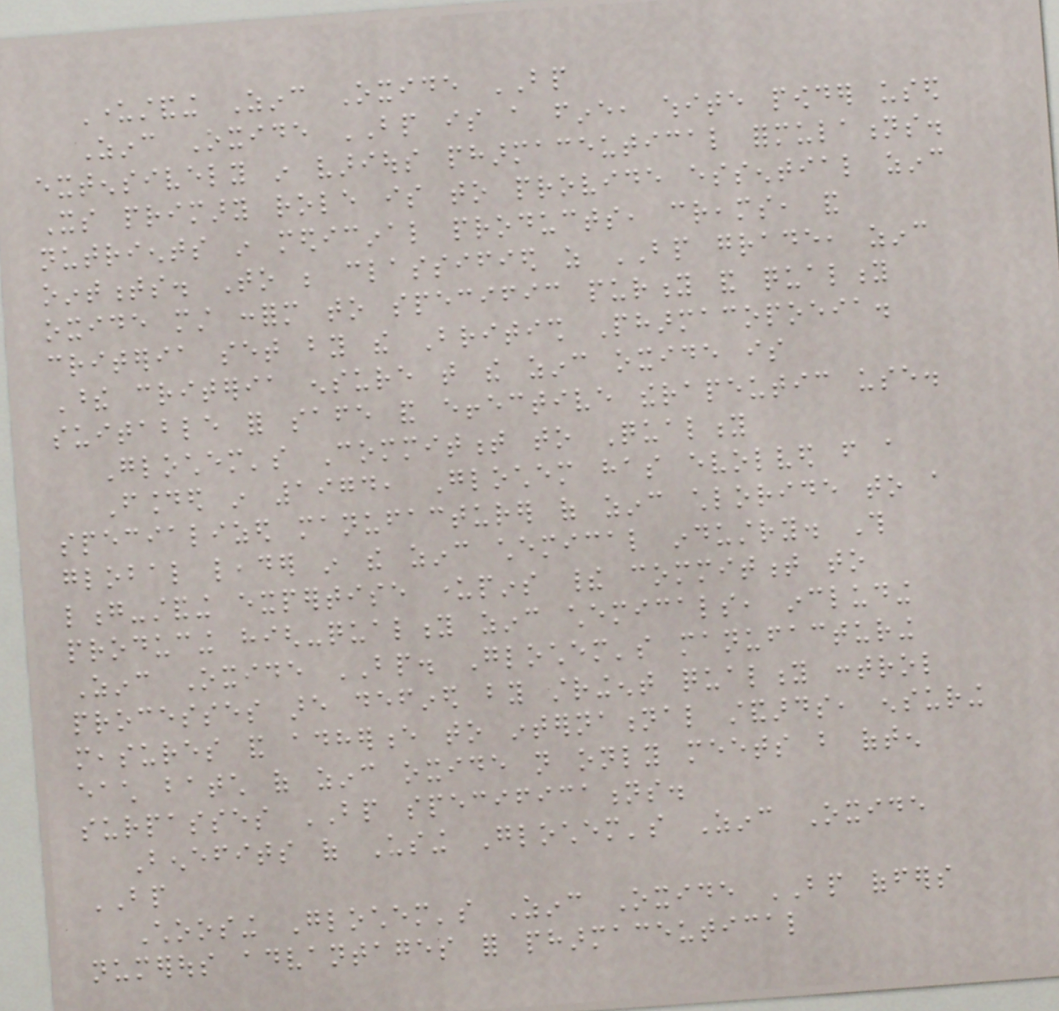Understanding Zinc Oxide BP
Zinc Oxide BP is a fine, white powder used
extensively in various pharmaceutical formulations.
Its primary role is to provide essential zinc
nutrients in medicinal products, creams, and
ointments. To be classified as BP grade, zinc
oxide must conform to specific purity and quality
criteria set by the British Pharmacopoeia.
These criteria ensure that the zinc oxide is
suitable for safe and effective therapeutic use.
Glochem's Commitment to Quality
Founded in 1974, Glochem has evolved from a
specialized manufacturer of zinc chloride to a
global leader in the zinc chemical industry. This
long-standing expertise underpins their commitment to
producing high-quality zinc chemicals, including
Zinc Oxide BP. Glochem's manufacturing
processes are defined by stringent quality control
measures and adherence to international standards, ensuring
each batch of zinc oxide not only meets but often
surpasses BP specifications.
Benefits of Using Glochem's Zinc Oxide
BP
Choosing Glochem's Zinc Oxide BP offers
numerous advantages for pharmaceutical
